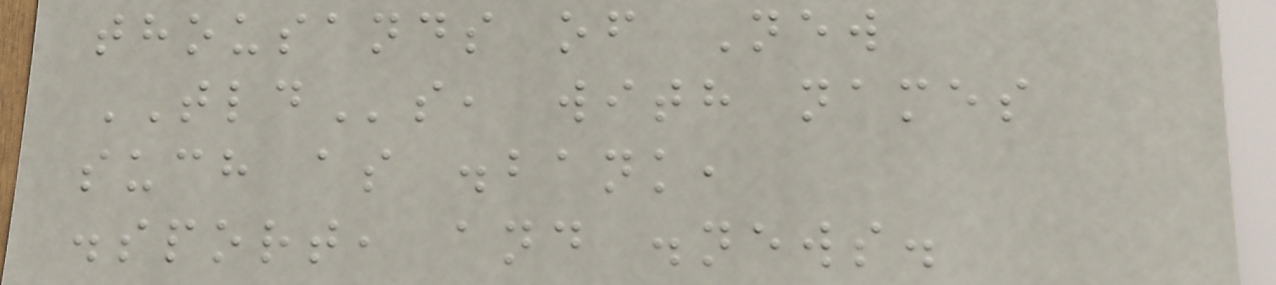thousands of New
TLDs, with names
such as .bank,
.sport, and .news.
